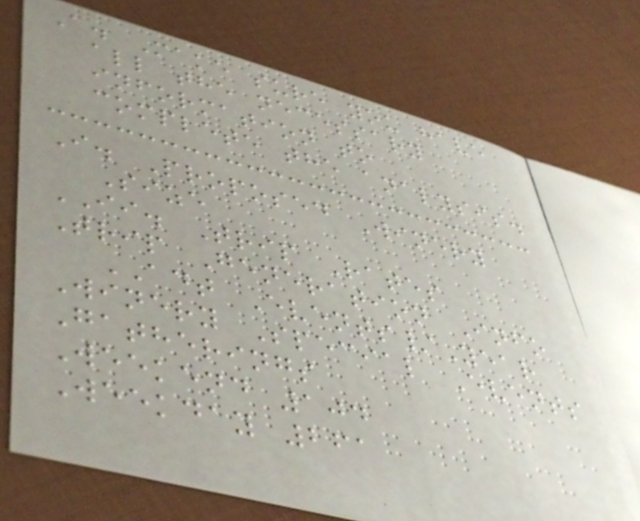A. Make sure you have
all the necessary
information to
complete the analysis.
I. Proposed Winery
Size
II. Trip Rates
Trip Generation Info
ADT Events/Year
Winery Special Events
Gatherings
Weekend 104
Weekday 261
